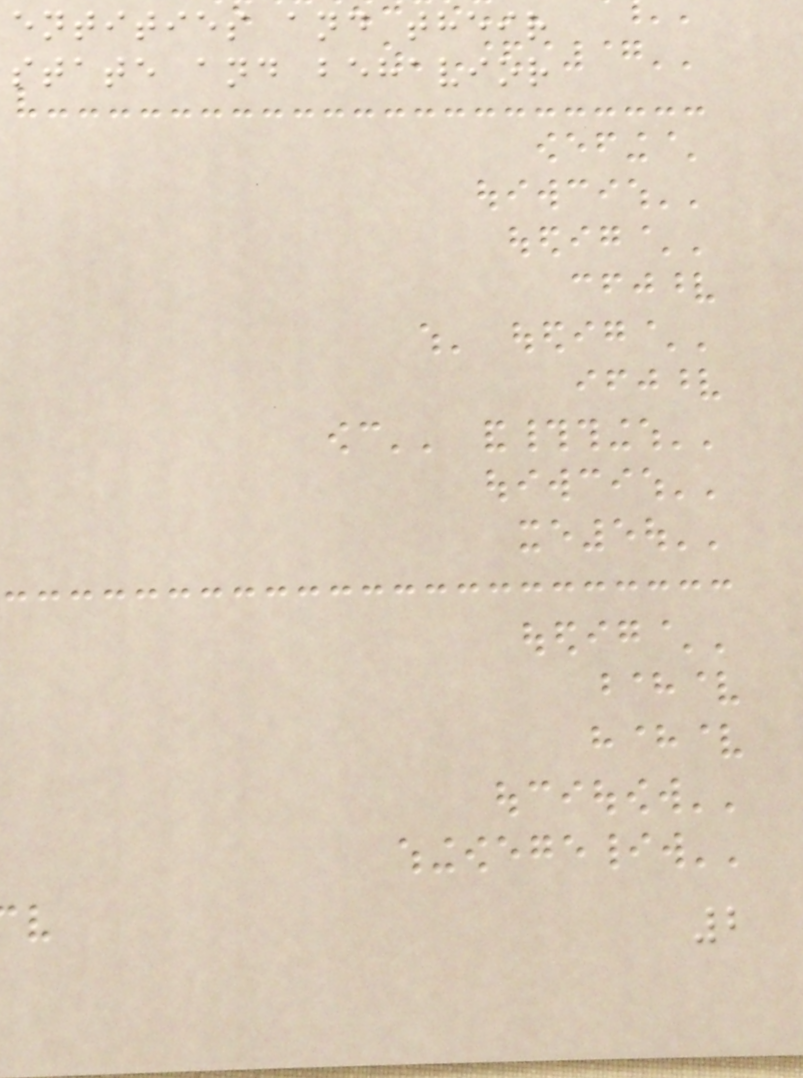entities and their
state and behavior
2
